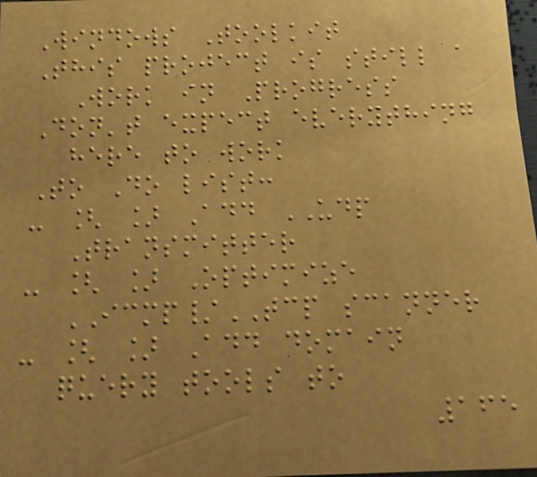Windows Toolkit
This project is still a
Work in Progress
Don't expect everything
here to work
To Do list:
- [ ] Add UDP
Transmitter
- [ ] Optimize
ICMP/TCP scanner
- [ ] Add domain
query tools to
165
